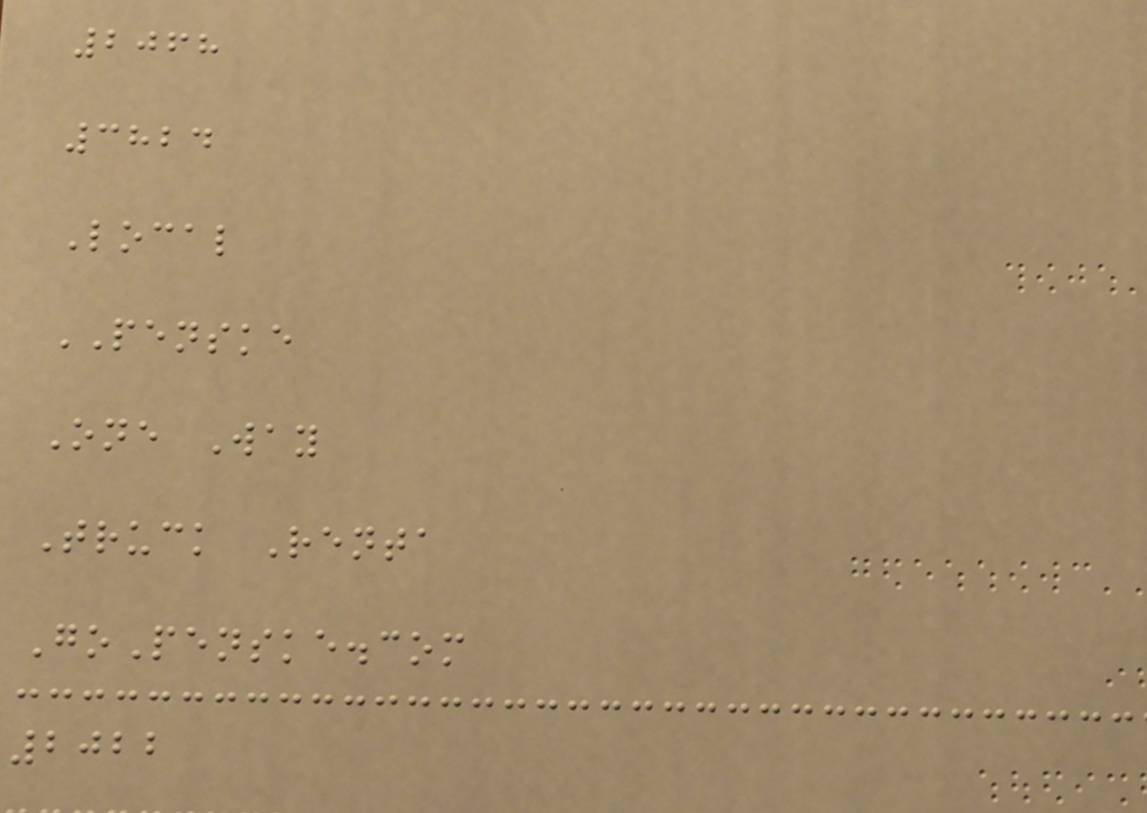2068
3824
Local
PENSKE
One Way
Truck Renta
GoPenske.com
2022
